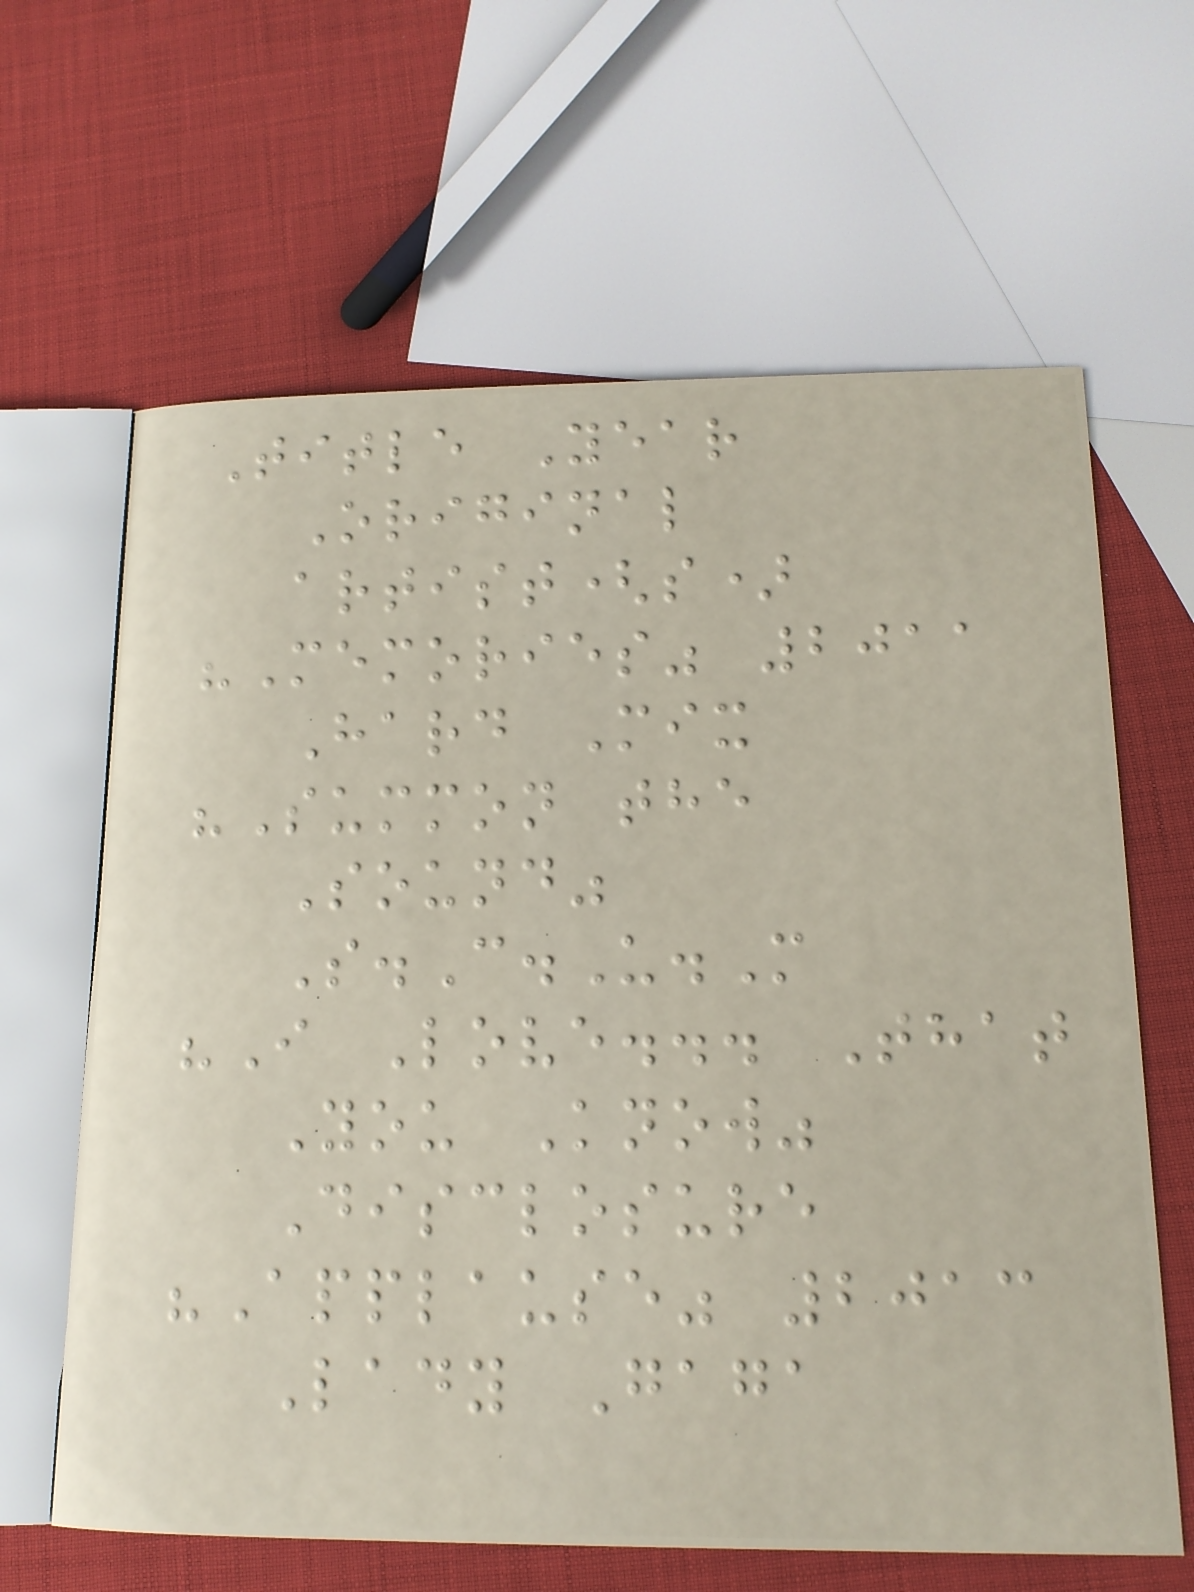Title Year
Original
artist(s)
"Memories" 2011
Hard Mix
"Summon the
Sound"
S.C.U.M
"I Love... That
You Know"
Disclosure
"Applause" 2013
Lady Gaga
